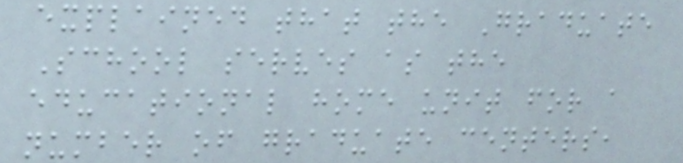explained that the Graduate
School serves as the
educational home unit for a
number of graduate centers,
